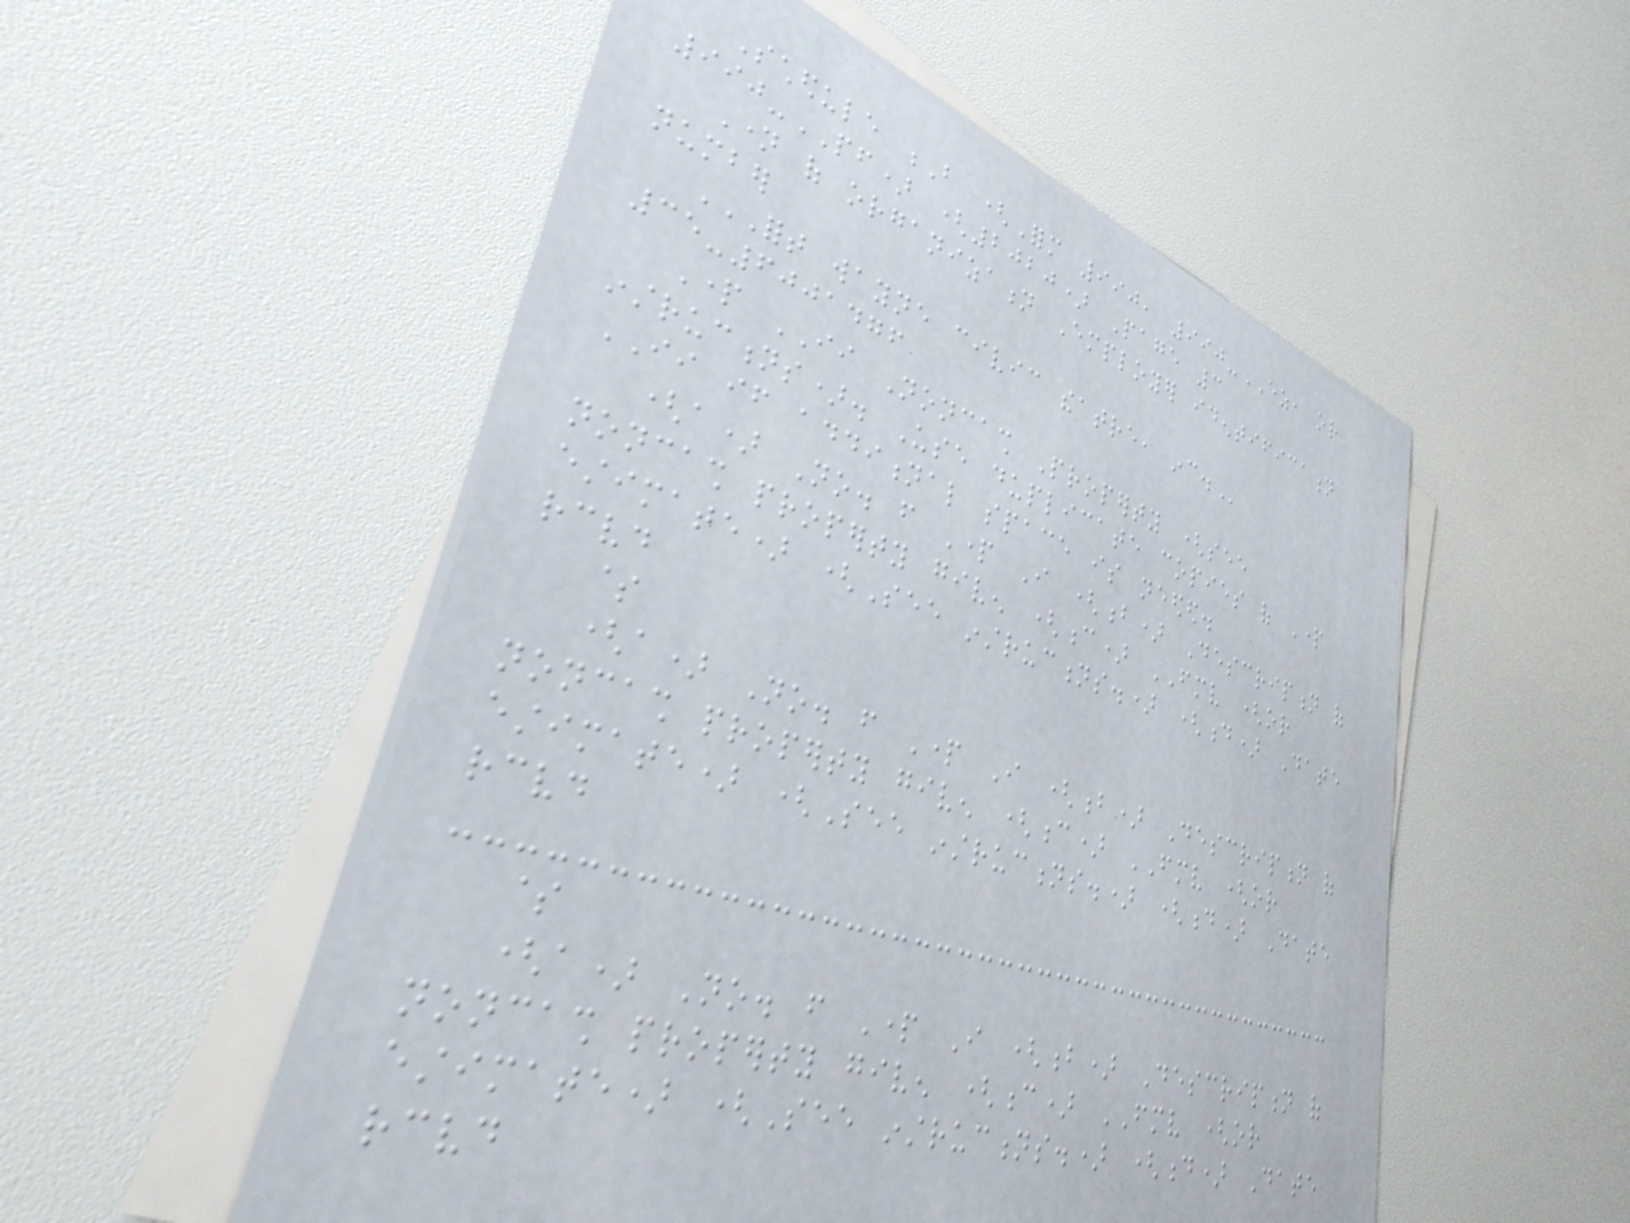Schedule B (Form 990, 990-EZ, or
990-PF) (2020) Page 3
Name of organization Employer identification
number
FORT WAYNE CIVIC THEATRE, INC.
35-6001476
Part II Noncash Property (see
instructions). Use duplicate copies of Part
II if additional space is needed.
(a) No. from Part I (b) Description of
noncash property given (c) FMV (or
estimate) (See instructions.) (d) Date
received
$
(a) No. from Part I (b) Description of
noncash property given (c) FMV (or
estimate) (See instructions.) (d) Date
received
$
(a) No. from Part I (b) Description of
noncash property given (c) FMV (or
estimate) (See instructions.) (d) Date
received
